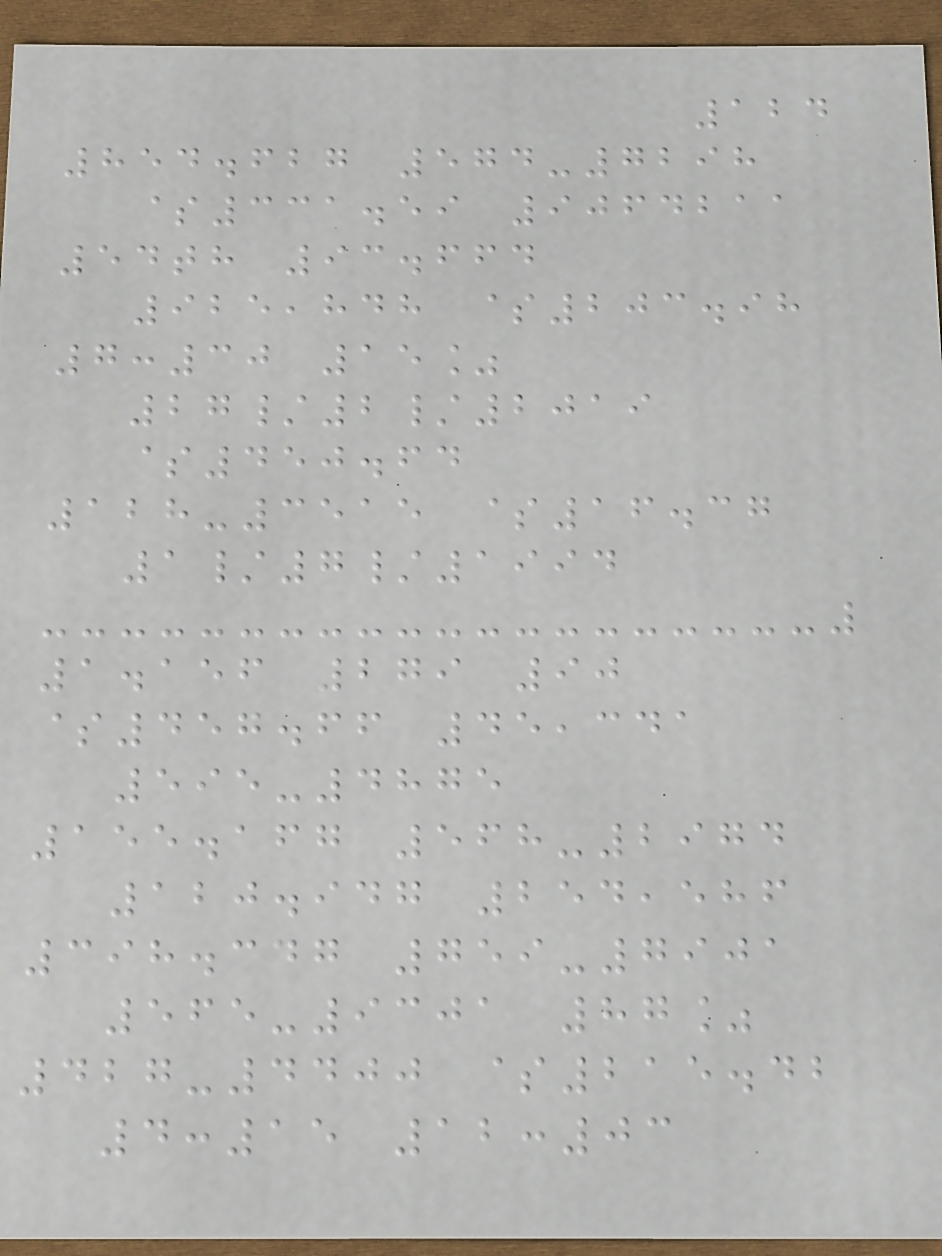124
854.627 574-7298
$331.59 9064211
54th 93.664
925,848 $203.98
7:30 15%
27/2/2019
$450.64
128-3515 $16.37
1/7/1994
1.156 279 90
$457.66 45,341
595-4875
155.167 568-2974
120.947 254,586
398.347 759-7901
565-9301 87%
427-4400 $215.42
4:15 12:03
